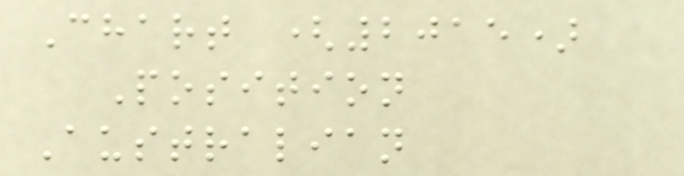Chart (2015)
Position
Australian
